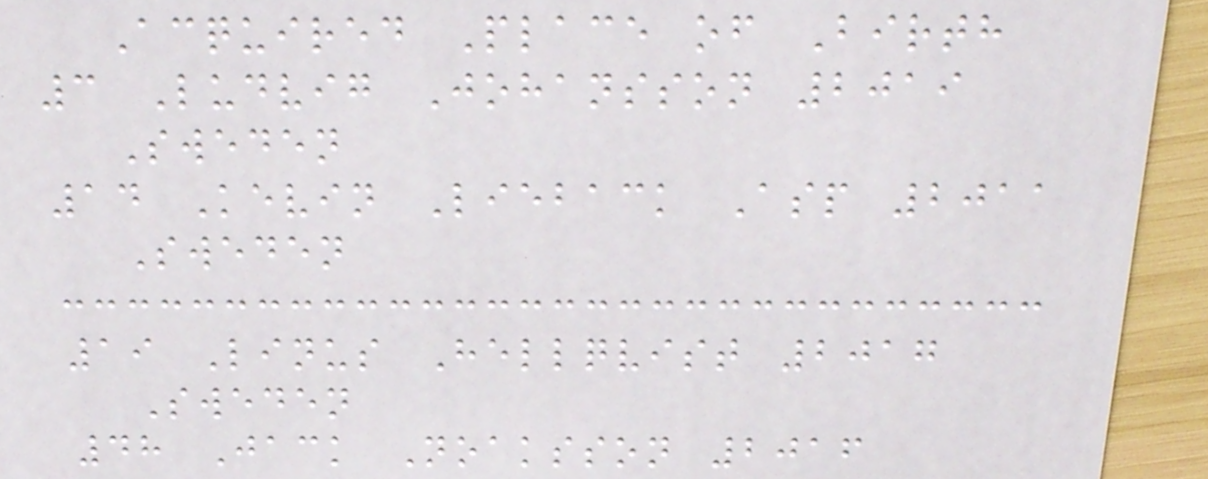Acquired Place of Birth
3 Ludvig Johansson 2019
Sweden
14 Kevin Lieback Asp 2011
Sweden
19 Linus Hellqvist 2017
Sweden
48 Jack Noaksson 2016
